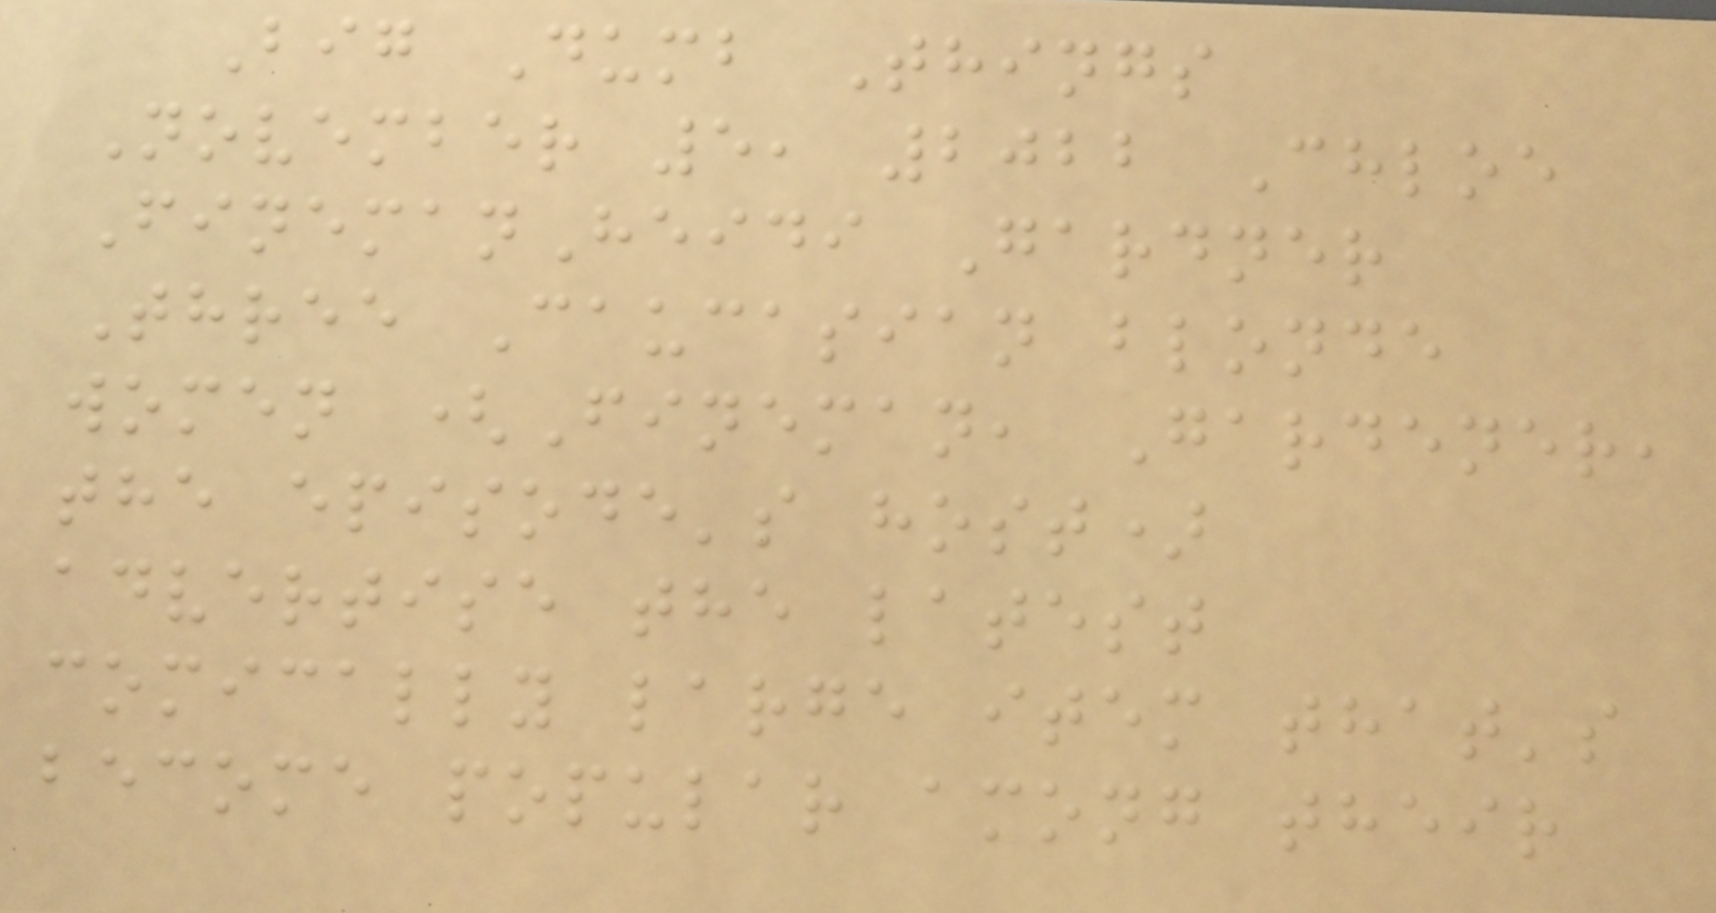Big Dumb Things
November 5, 2022 Chloe
FinemanHeidi Gardner
Three Caucasian blonde
women (Fineman, Gardener,
the episode's host)
advertise the latest
comically large item that's
become popular among their
